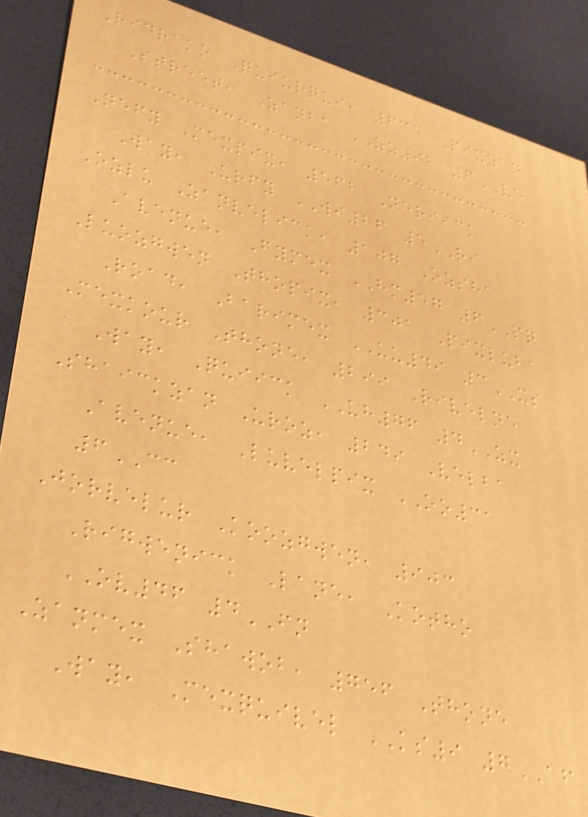Ridrako Quiurqui, 635 Pixzan
Street, Zanba ZZ92 6VE
Nefy Mexpix, 562 Neriick
Way, Urfy WI26 5RI
Ozlu Zanvelick, 107 Ozsha
Avenue, Fymex HM57 6PQ
Luozgwen Thopix, 301 Pixluba
Road, Barimex UU49 3XS
Mexkour Thone, 299 Rivelne
Way, Quiick UH76 4ZX
Shaickzan Uroz, 249 Velba
Avenue, Luvelpix OO31
6CC
Jorvelur Koozgwen, 903
Rigwenick Lane, Kotho
OV46 4FN
Zanmex Shawob, 756 Thone
Way, Mexquivel KS9 7AF
